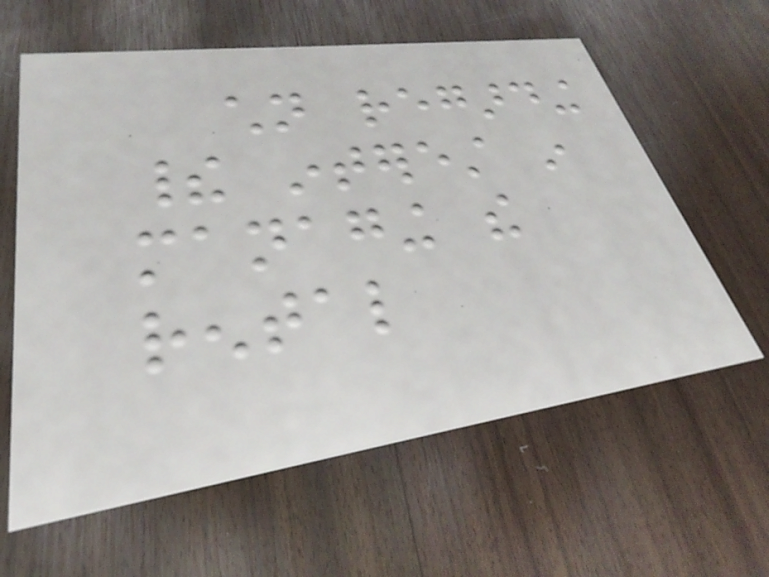children regarding
their interest in
managing the
rental
